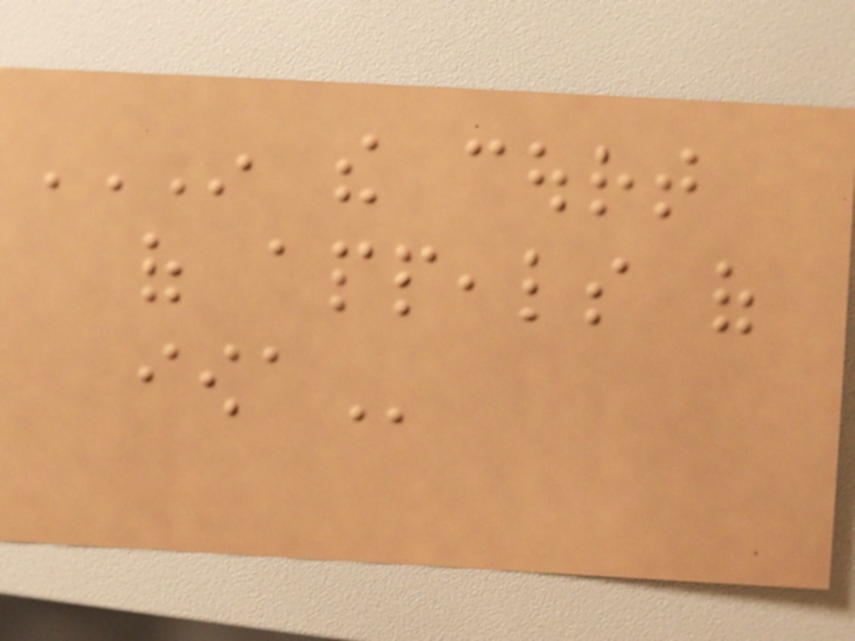IN THE COURT
OF APPEALS OF
IOWA
